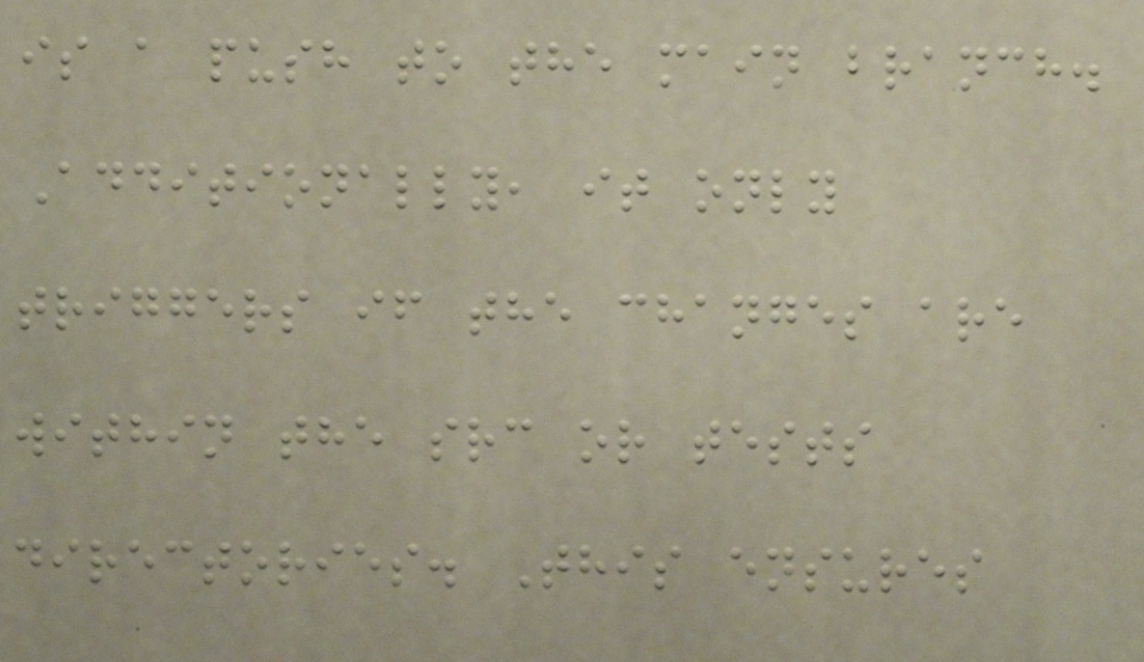is a push to the main branch.
Additionally, it only
triggers if the changes are
within the src or tests
directories. This ensures
